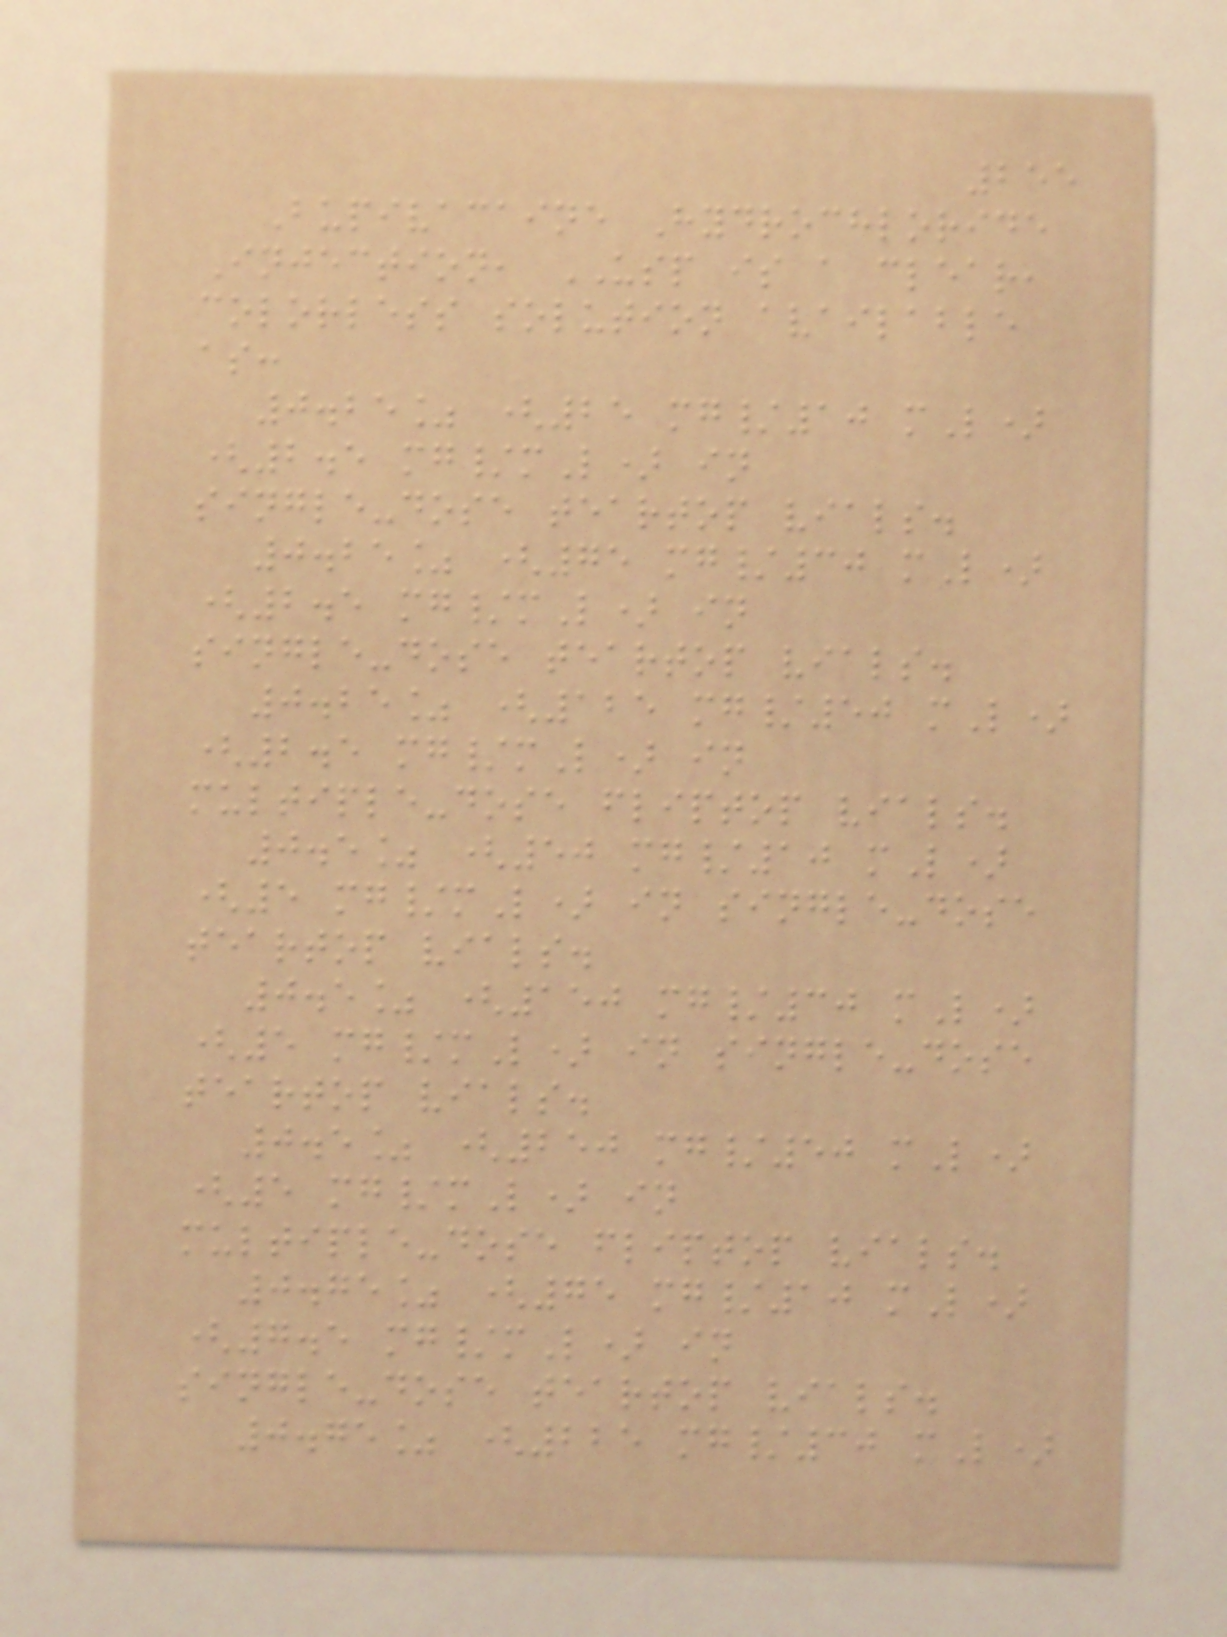255
Bupivacaine Hydrochloride
Injection, USP is a clear,
colorless solution available
as:
0.25% (25 mg/10 mL)
(2.5 mg/mL) in
single-dose teartop vials.
0.25% (75 mg/30 mL)
(2.5 mg/mL) in
single-dose teartop vials.
0.25% (125 mg/50 mL)
(2.5 mg/mL) in
multiple-dose fliptop vials.
0.5% (50 mg/10 mL)
(5 mg/mL) in single-dose
teartop vials.
0.5% (150 mg/30 mL)
(5 mg/mL) in single-dose
teartop vials.
0.5% (250 mg/50 mL)
(5 mg/mL) in
multiple-dose fliptop vials.
0.75% (75 mg/10 mL)
(7.5 mg/mL) in
single-dose teartop vials.
0.75% (225 mg/30 mL)
